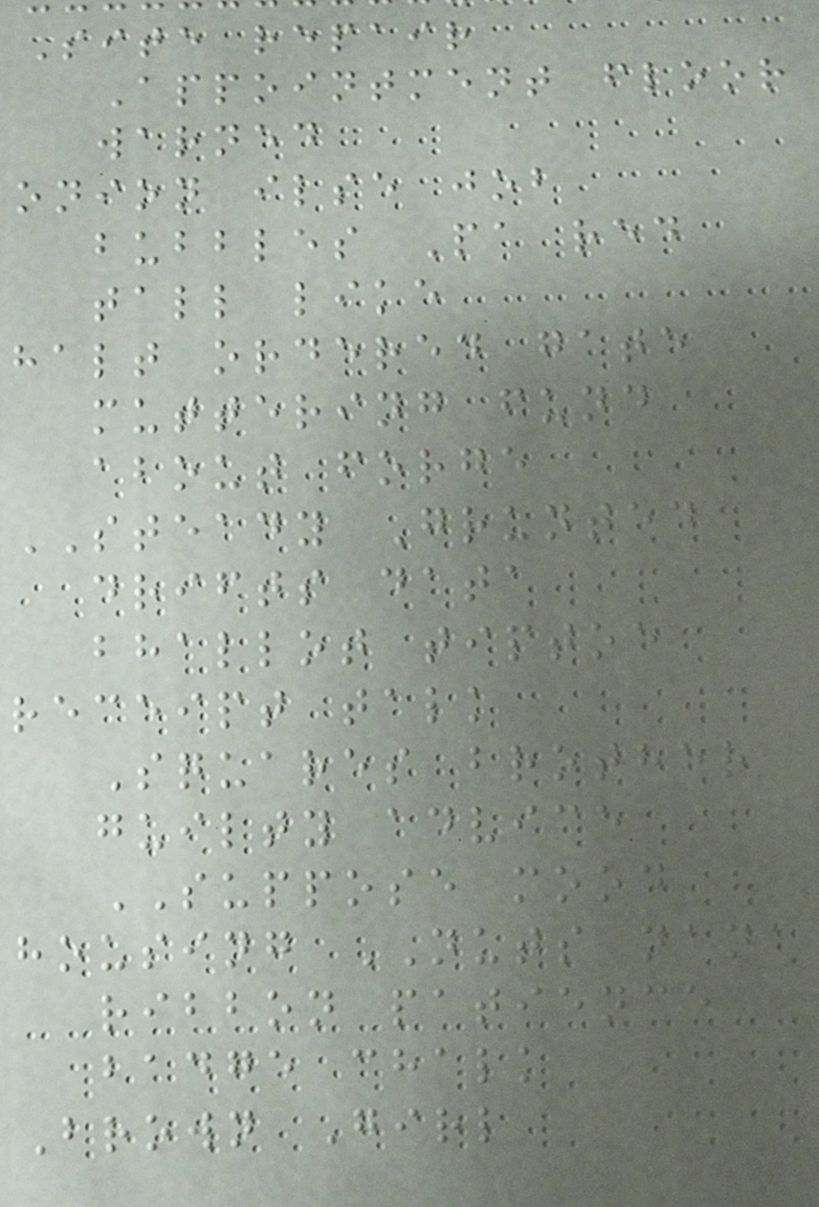Site repair
Appointment floor
warned
onion ilse job
bubbles Pa red
tall like
halt ordered gate
muttering fund
about forge
STEADY Grunted
drifts data
bhallot tiptoe
receipt talk
Squares brother
guilty advice
SUPPOSE mood
housing NUTS nana
ribbon patience
badge chalk
Brown Girl
